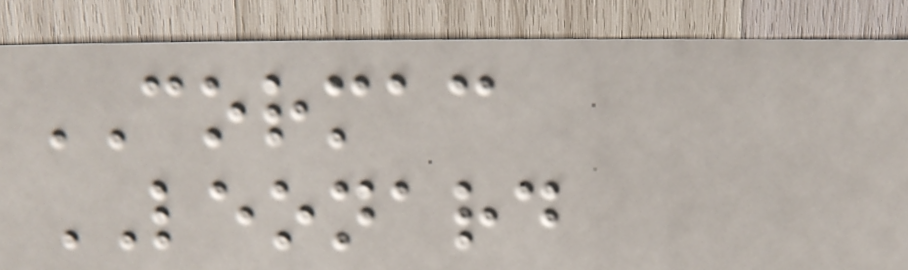CORMAC
LEONARD
